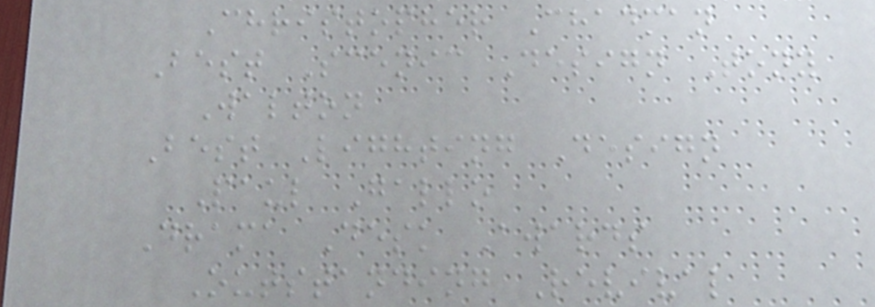Christopher Chadman
Best Scenic Design Tony
Walton
Best Lighting Design
Paul Gallo
Drama Desk Awards
Outstanding Revival
